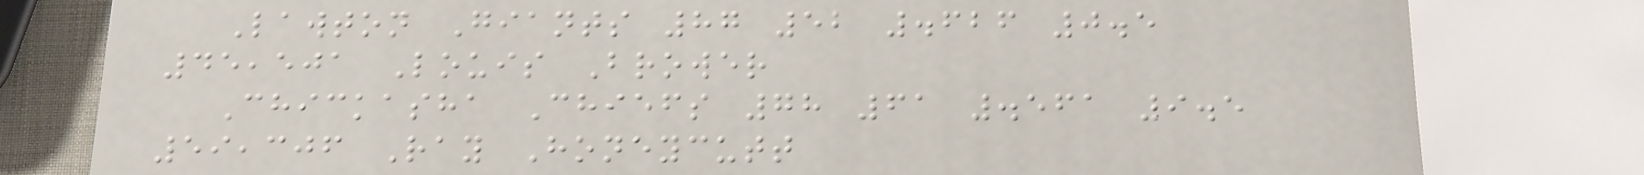Lawton Giants 87 52 .626 0.5
45,501 Louis Brower
Chickasha Chiefs 78 61 .561 9.5
59,306 Ray Honeycutt
